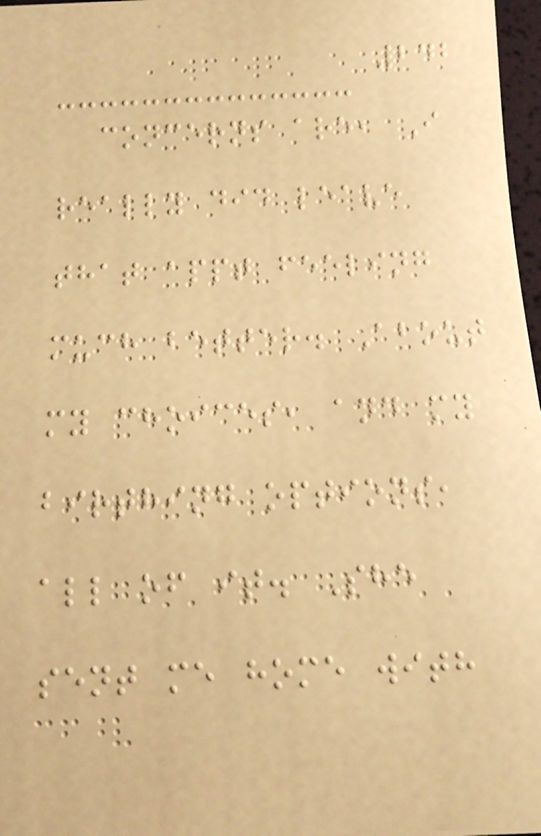242
concerns are, I
really did leave
that appt feeling
much better. About
my choices, and my
birthing options,
all of it. She
sent me home with
